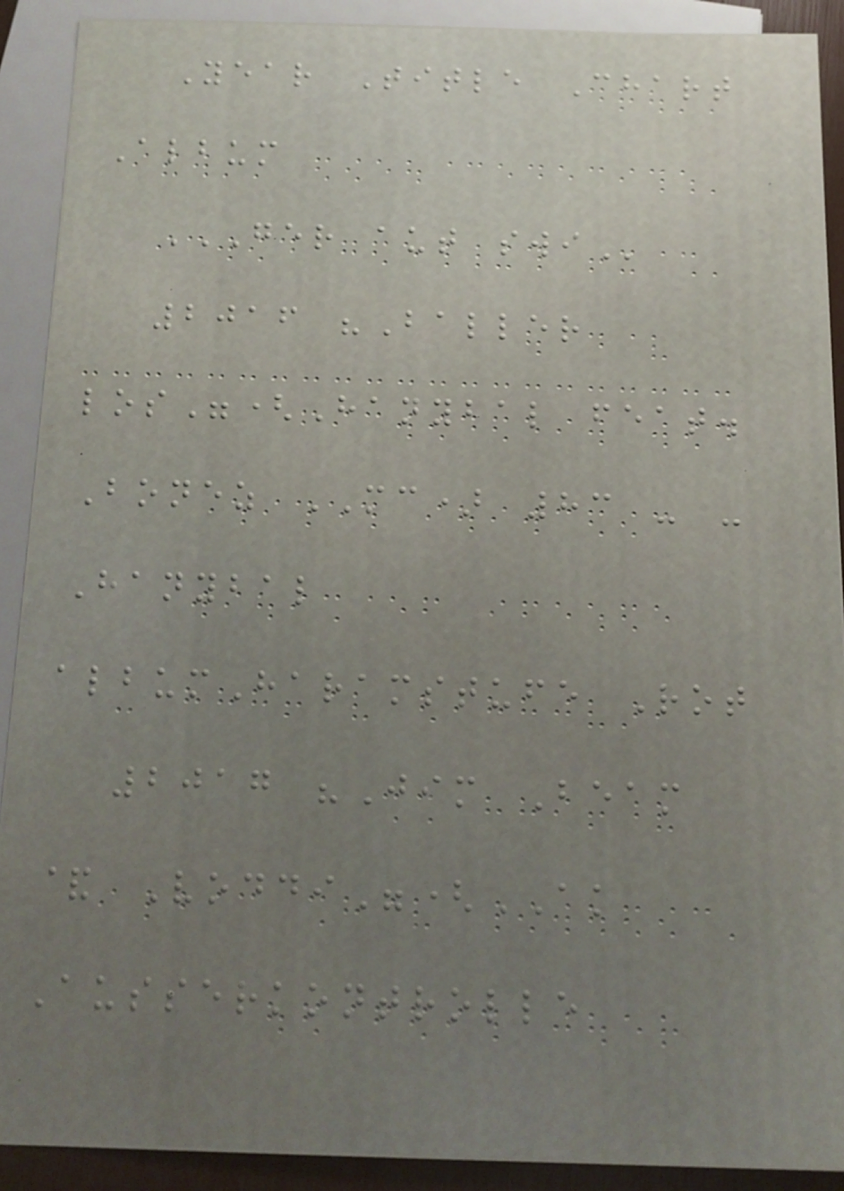Year Title Chart
Album
GER AUT SWI
2016 "Baller
los"(Hanybal feat.
Bonez MC) 83 - -
Hanybal
albumHaramstufe Rot
2017 "Jim Beam
& Voddi"(AK
Ausserkontrolle
